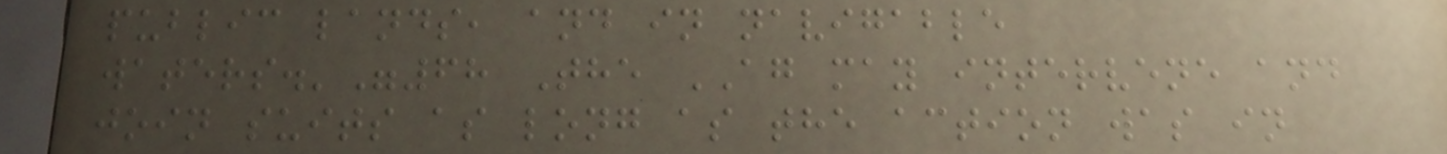public lands, and in navigable
waters.'"68 The AG may intervene and
join suits as long as the action was in
